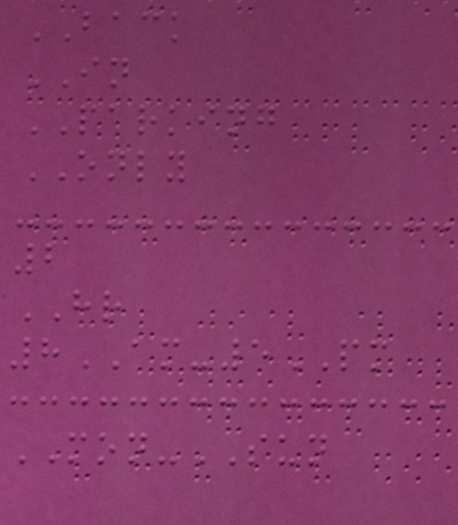BACK
IN
PARKING
ONLY
2
HR
8AM-5PM
MON-SUN
